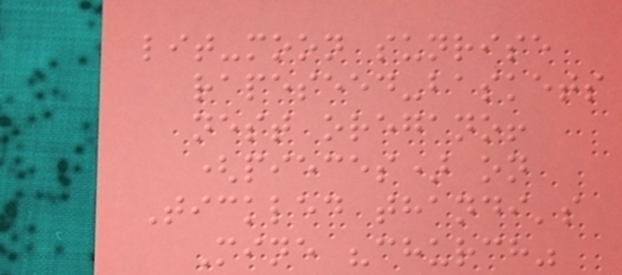lit-moon sunrise
rapeseed-baskets
nest oregano!
(pieces) on
Tickled thandi's
Mine "church"
